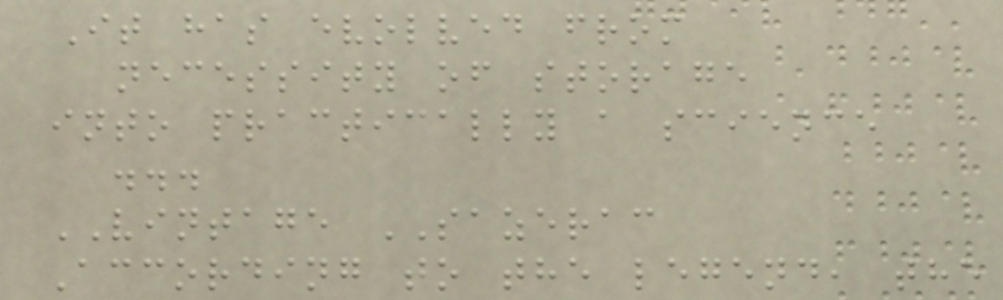It has evolved from
necessity of storage
into practically a science
...
VINTAGE SAZERAC
According to the legend, the
